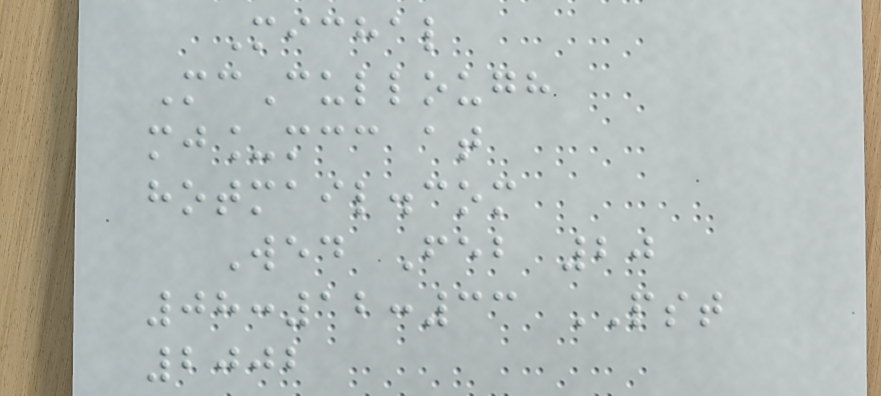Michal
McCullough
mj_mcc at
hotmail.com
Wed Feb 20
08:12:33 PST
2002
